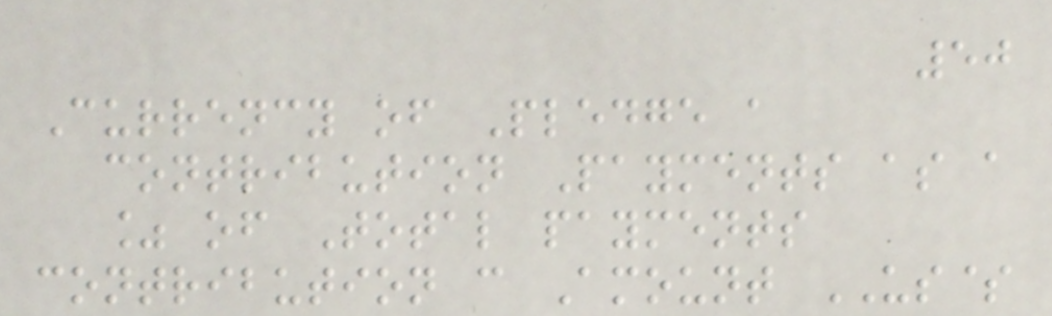50
Currency of Pledge a
contribution Payments as a
% of Total payments
contribution c Amount US$
